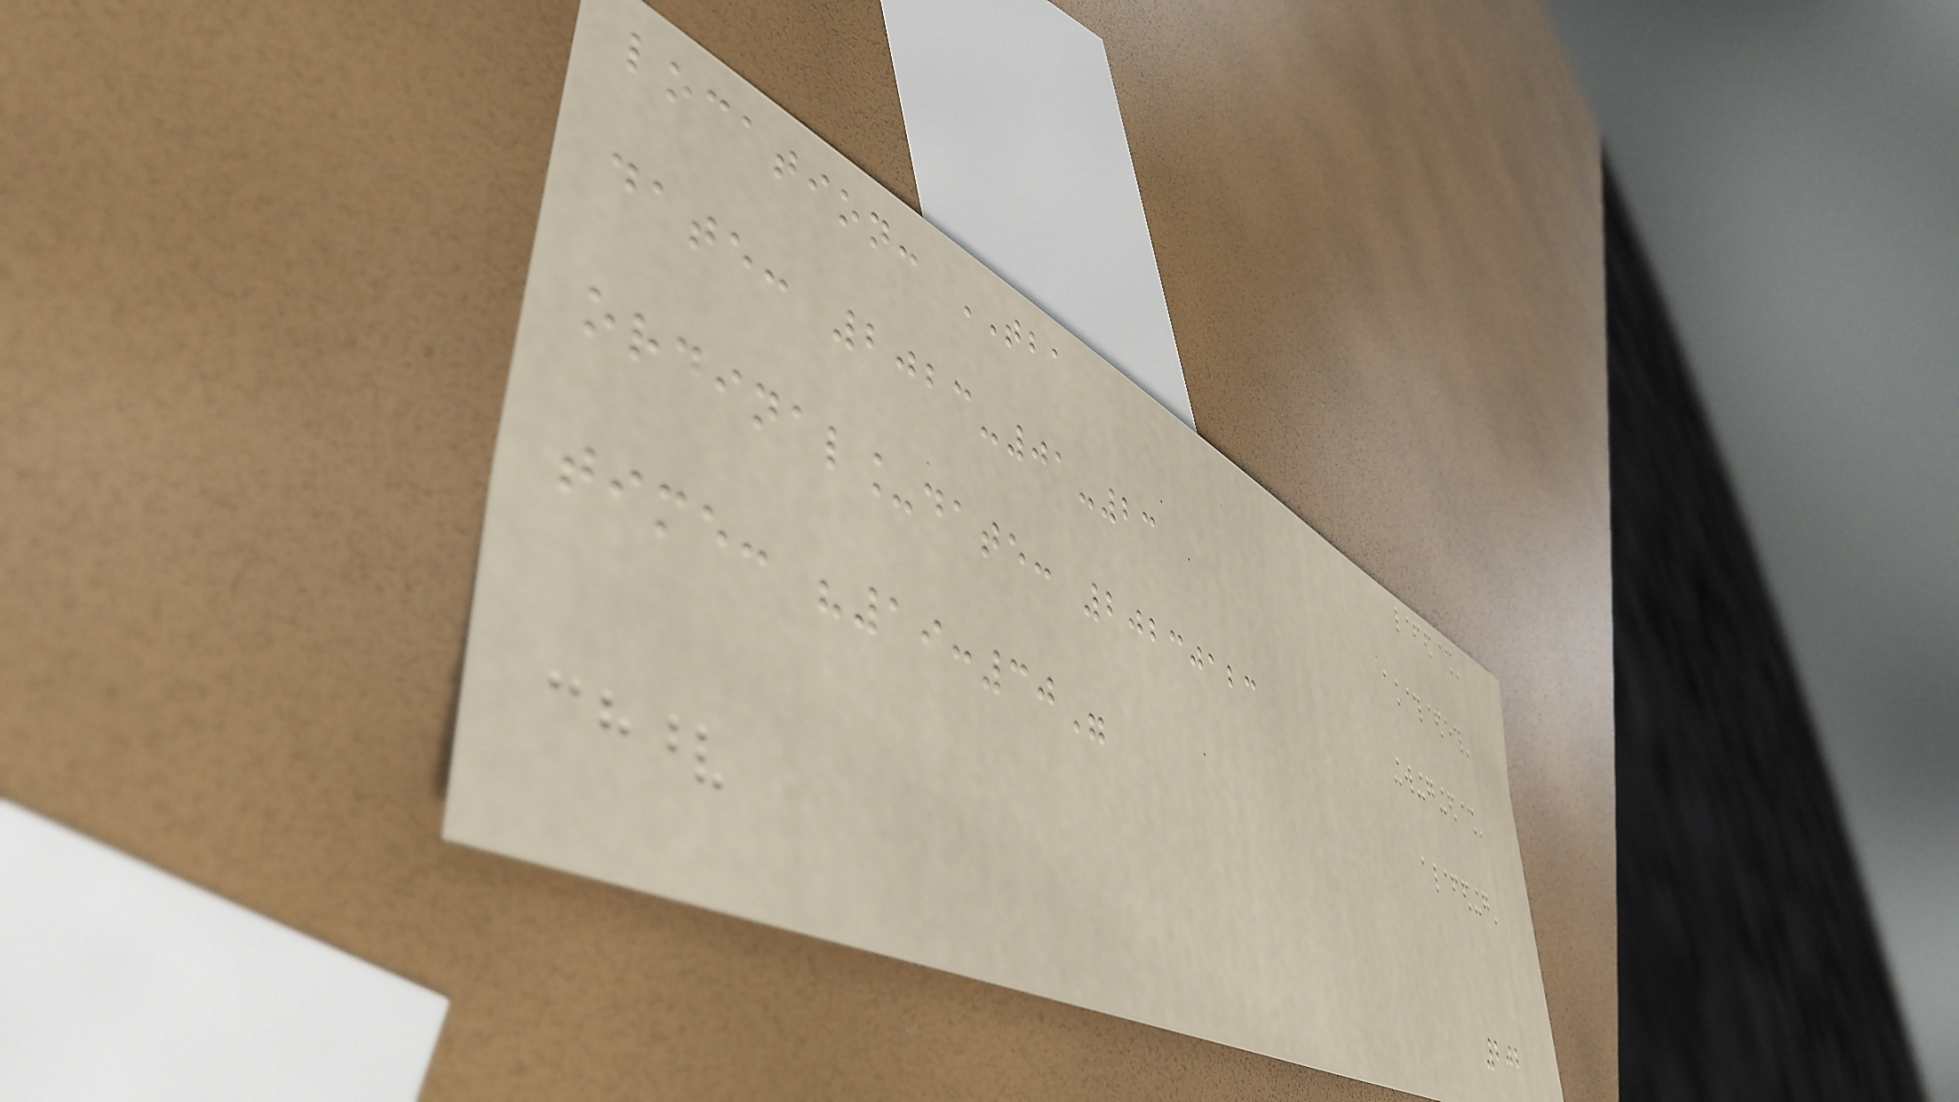location: TBA
date: 2023-01-23
ordinal_date: 20230123
time: "19:30"
202
